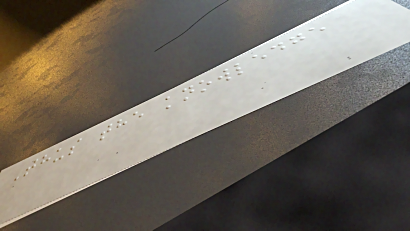Thus the knowledge
